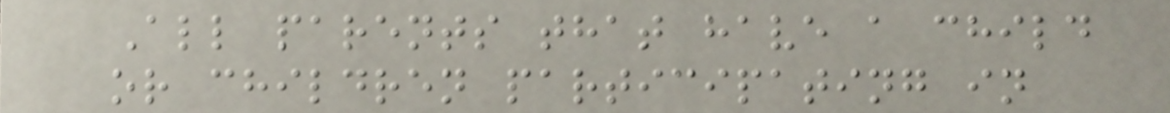All parents that have a child
or children participating in
